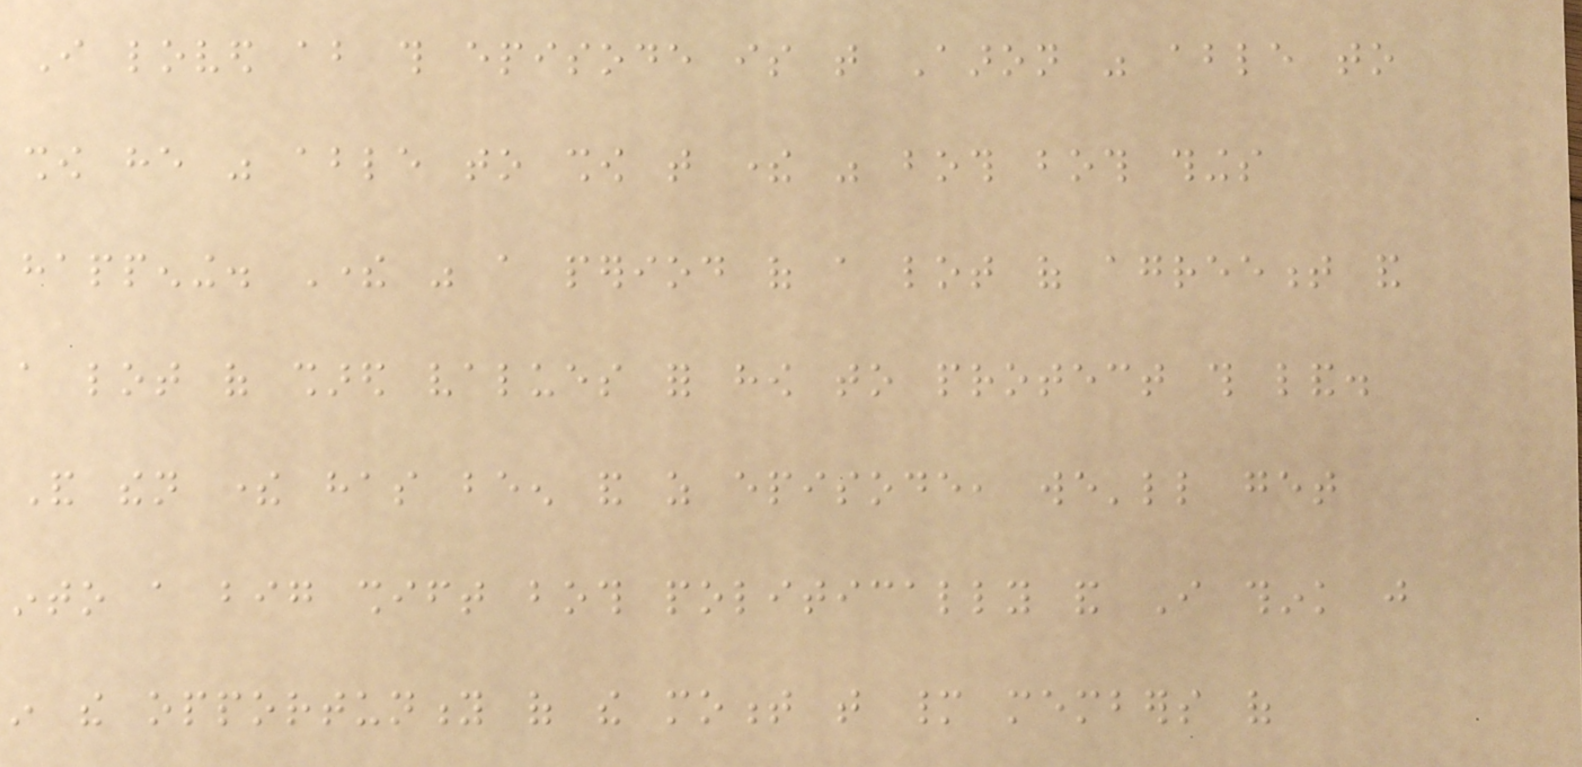I loved about this episode is that Aaron was able to
show he was able to show that there was both both things
happening. There was a period of a lot of agreement and
a lot of shared values for how to protect this land.
And then there has been and as episode, we'll get
into a big shift both politically and I think just
in the opportunity of the moment that many members of
